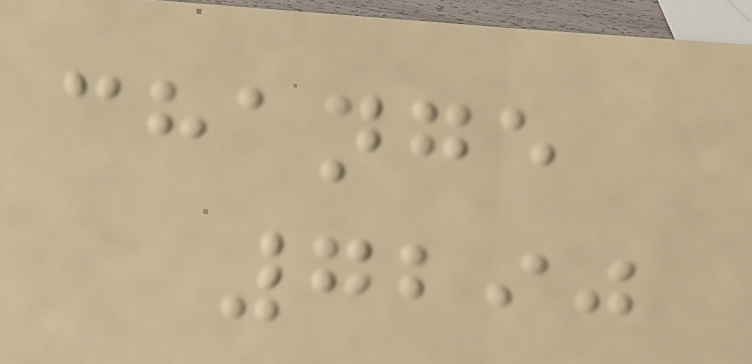change
7290
